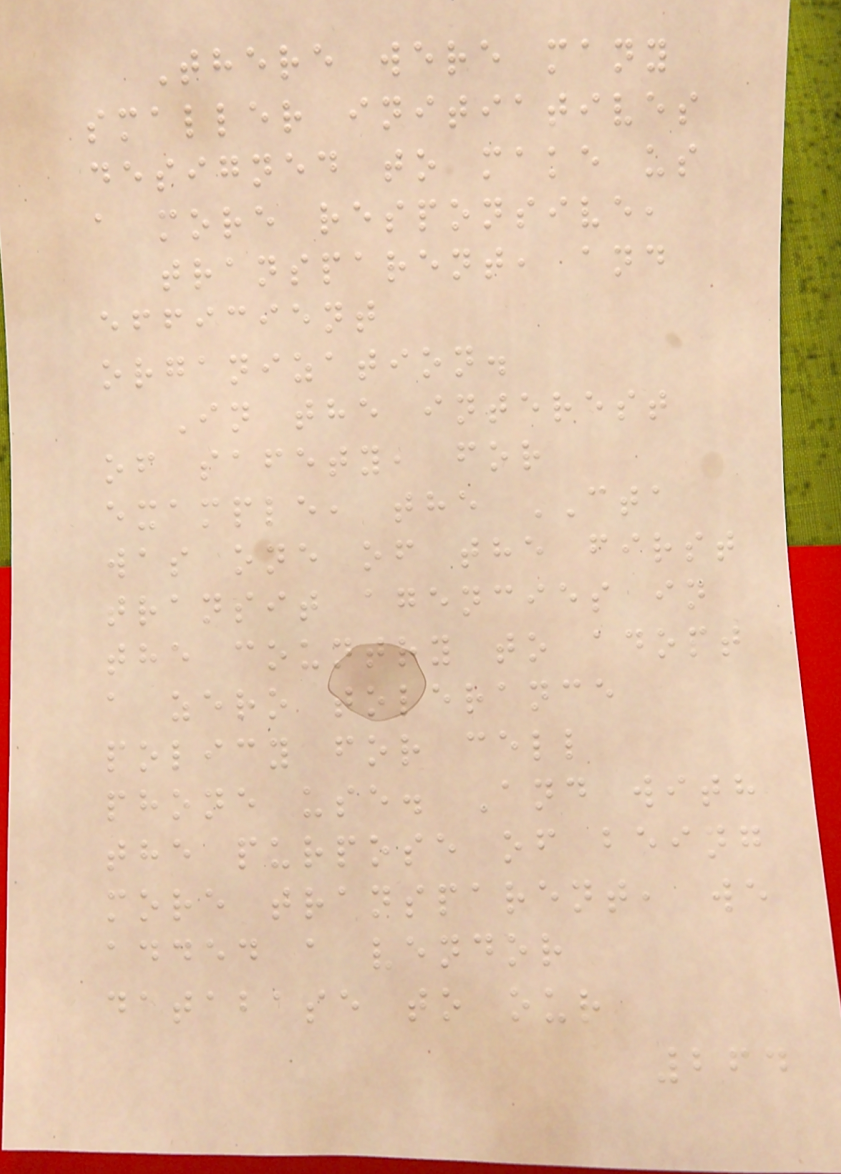There were many
smaller initiatives
designed to make us
a more responsive,
transparent, and
efficient
organization.
In the interest
of safety, for
example, the CTA
was one of the first
transit agencies in
the country to adopt
a zero tolerance
policy for cell
phone use. And with
the purpose of being
more transparent, we
added a vendor
database to our
264
